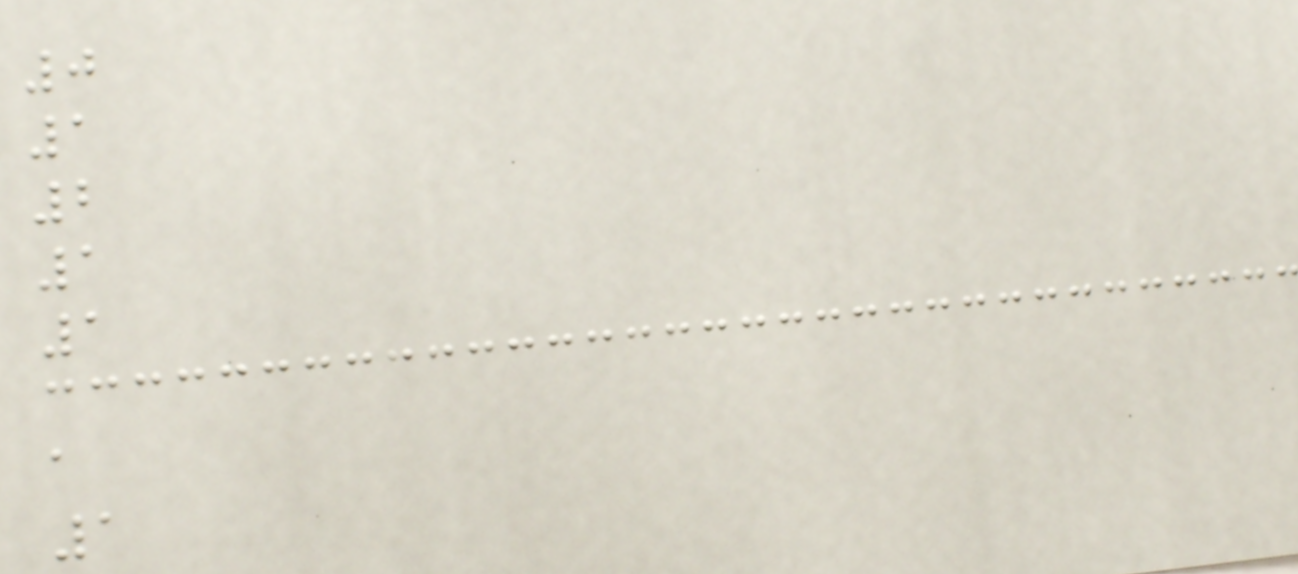0
1
2
1
1
a
1
